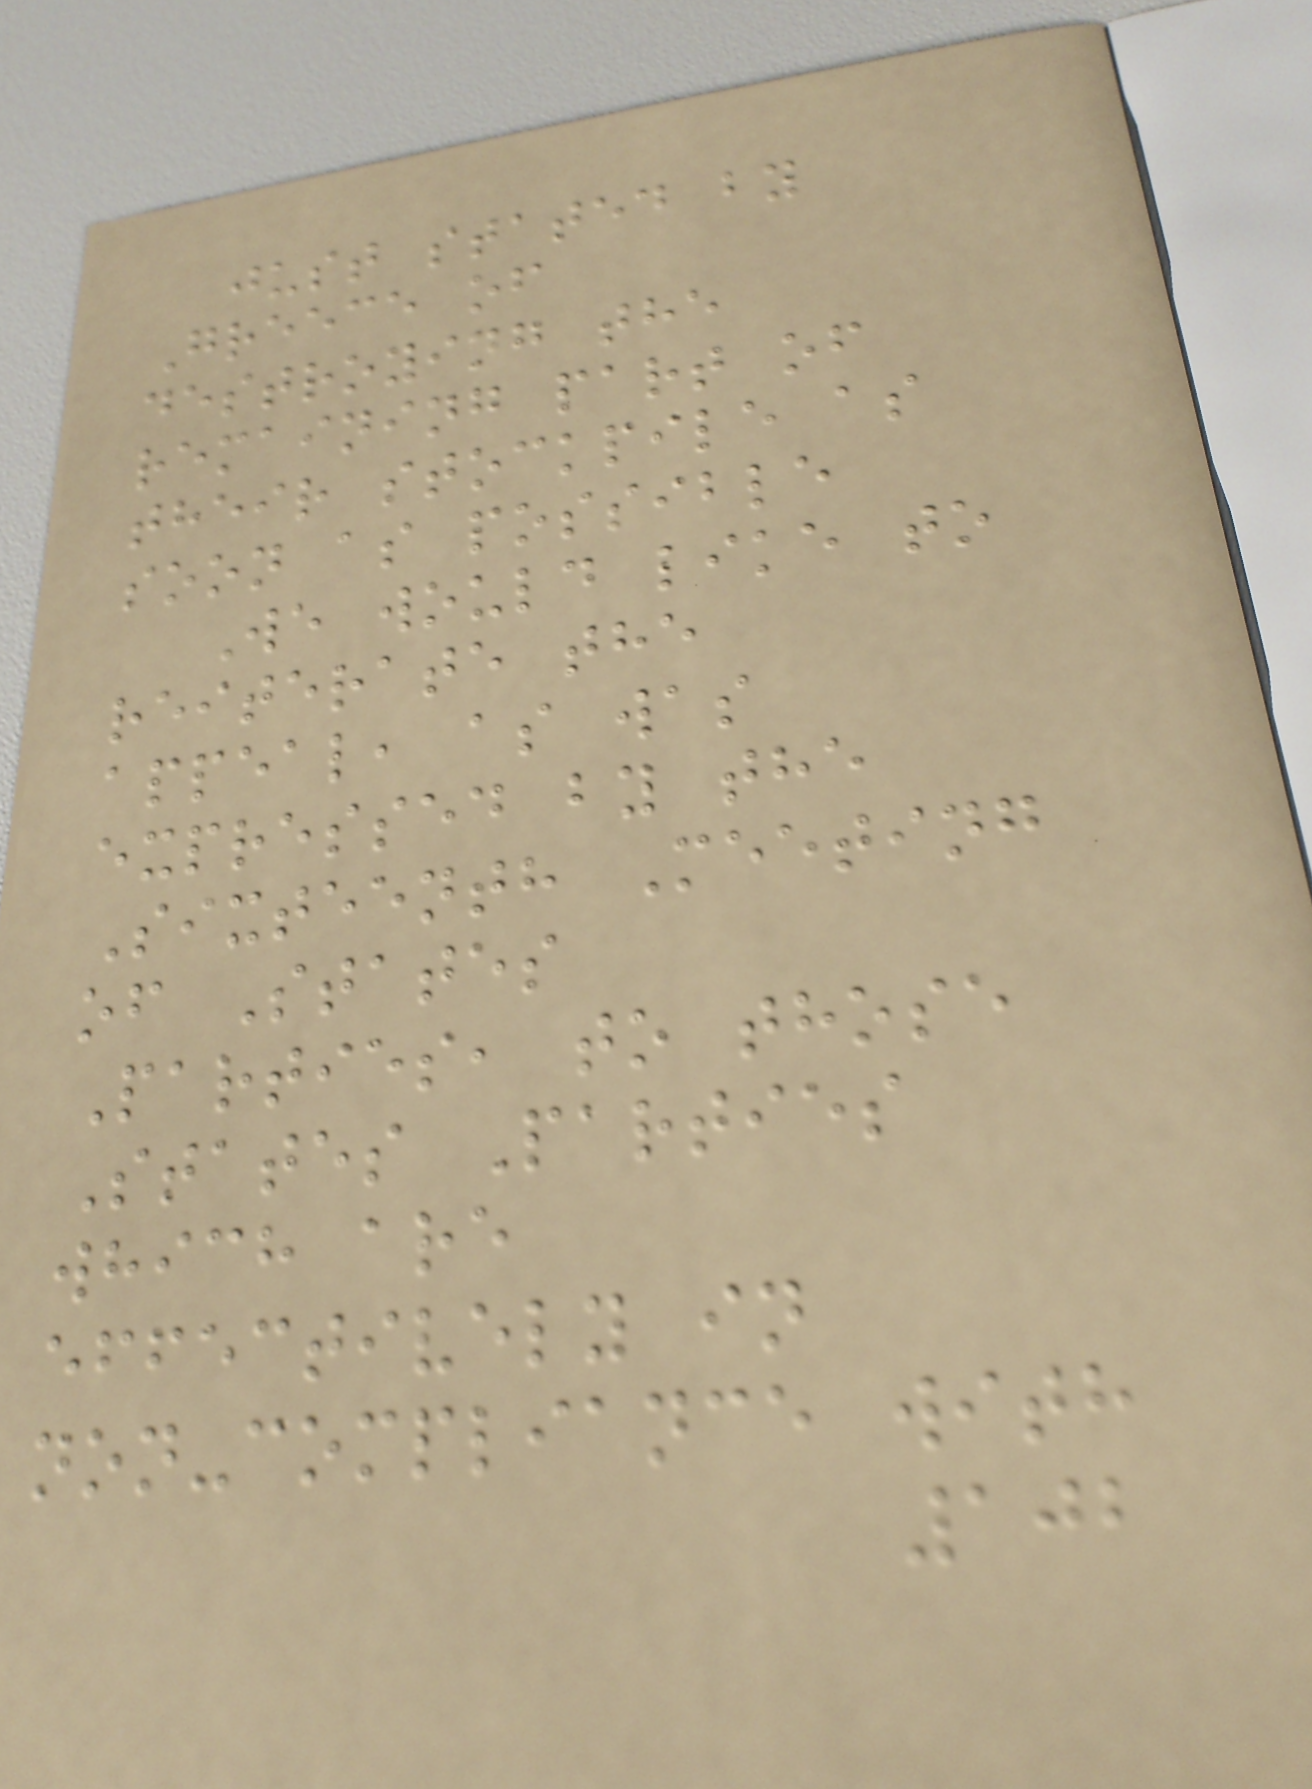just stated by
Greece of
destroying the
remaining part of
their stockpile as
soon as possible
We would like to
reiterate the
appeal, as was
expressed by the
Sixteenth Meeting
of States
Parties, to those
States Parties
which are
effectively in
non-compliance with
102
